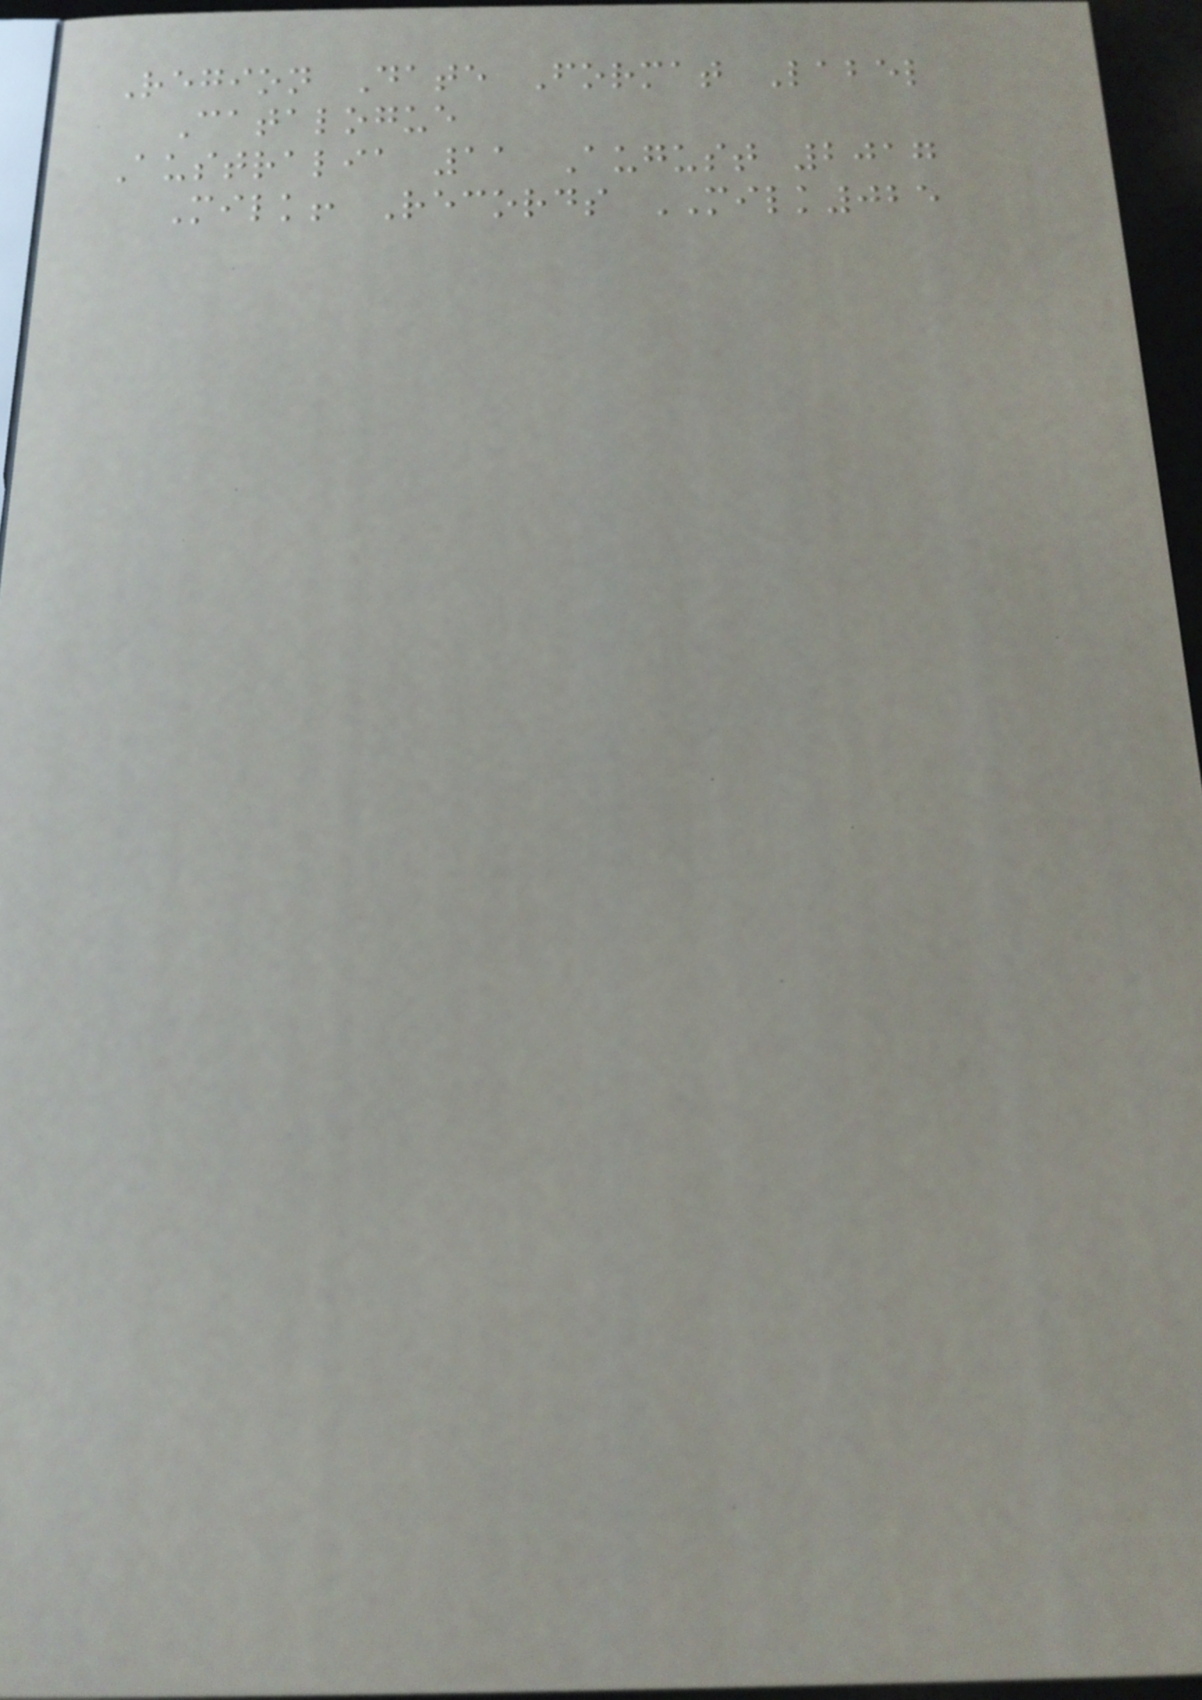Region Date Format Label
Catalogue
Australia 11 August 2017
Milk! Records MILK025
